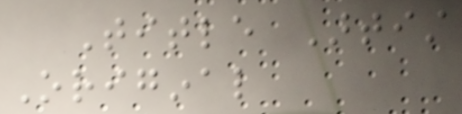Title Artist
Original
